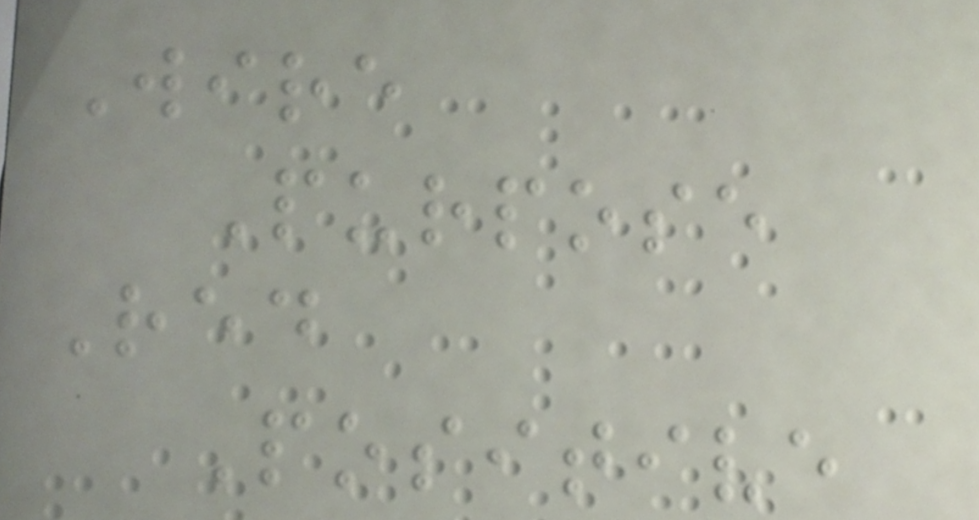Wire
Purpose
Red
Positive
